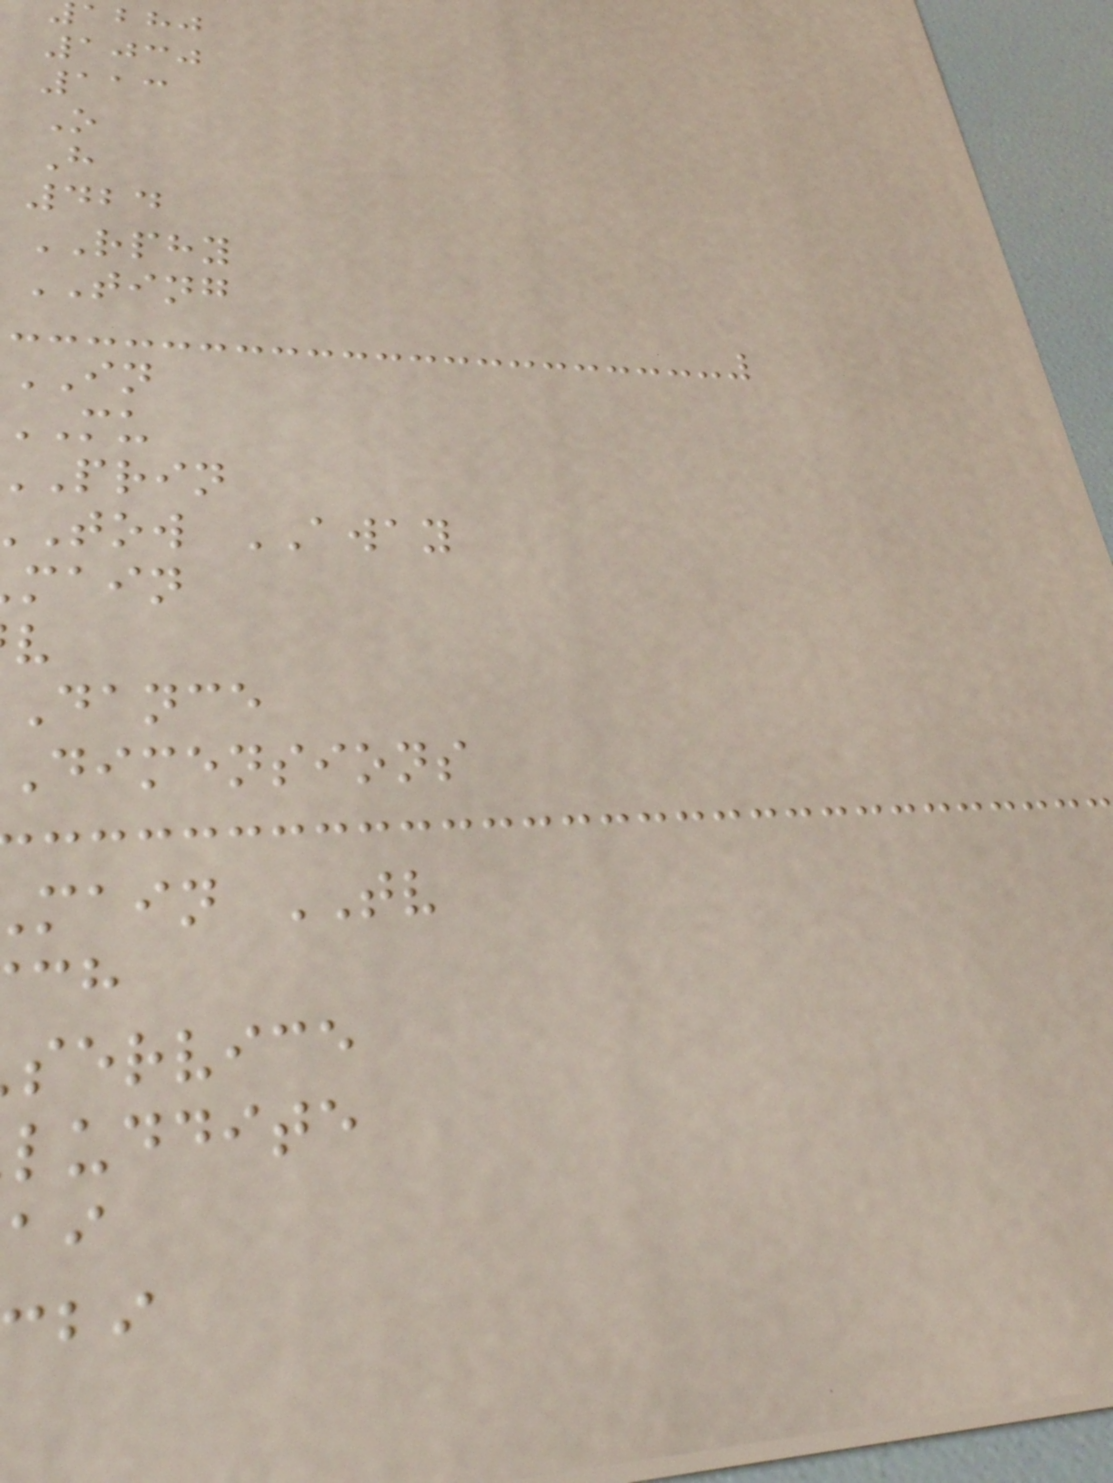abhj
1030
113
O
H
424
RPHY
TING
IN
prin
tow AWAY
main
dance
dimensions
main TV
service
luddite
